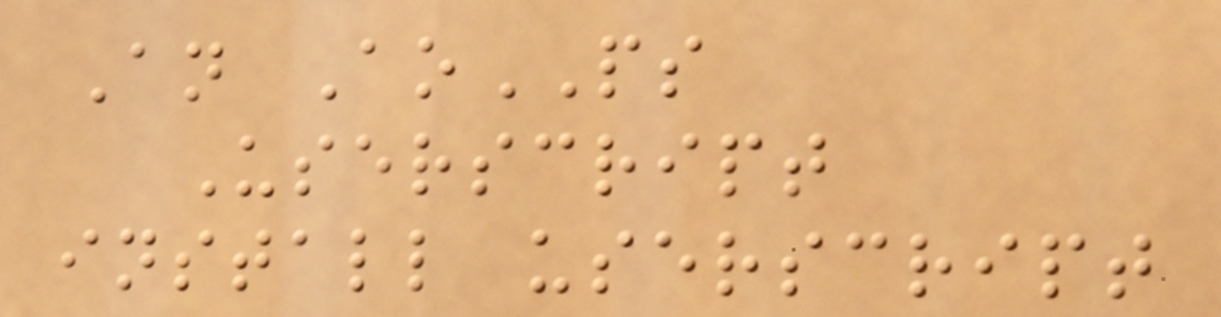An AoPS
Userscript
install userscript
